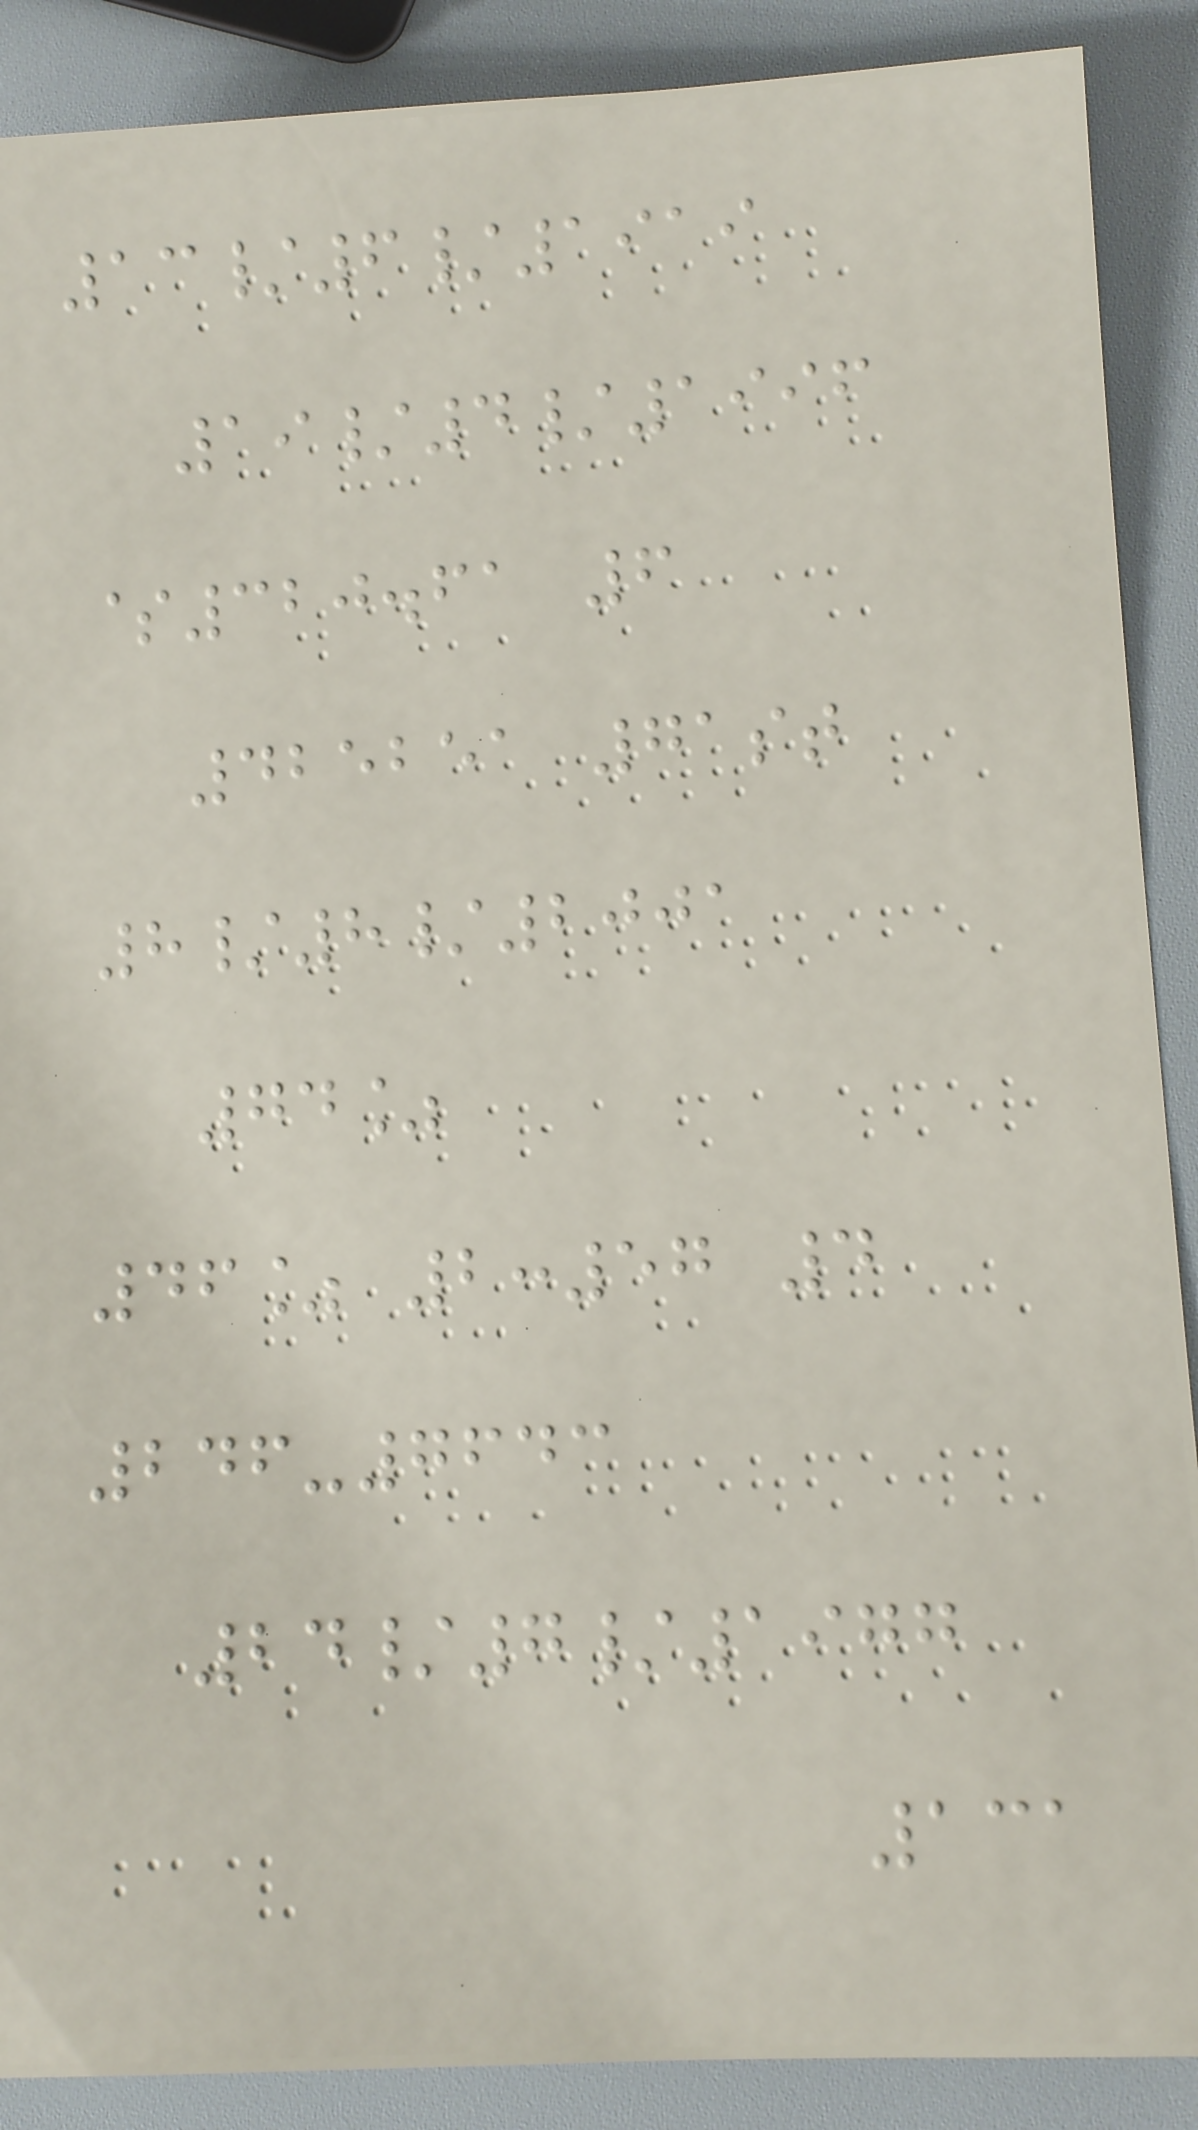13/6/1919
19/4/1996
$320.61 6
425251 71st
8/8/2001
74%
46% 2:57 4
246-7643
24/7/1977
131
